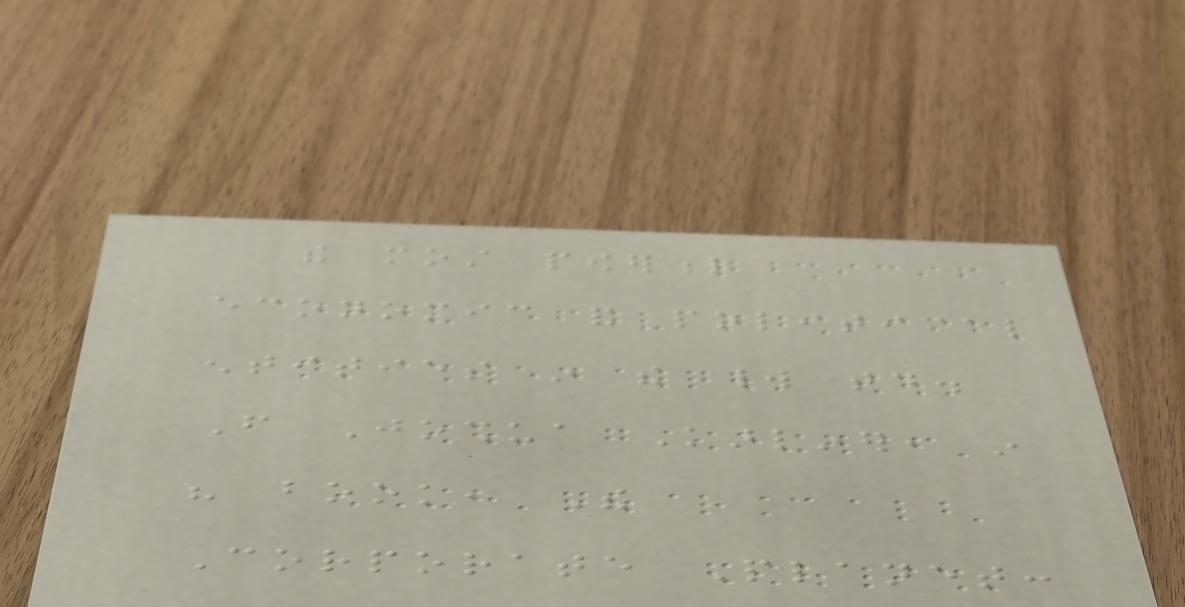the most powerful
economic and political
entities in the world today.
From Joshua Karliner, in
his book, The
Corporate Planet:
